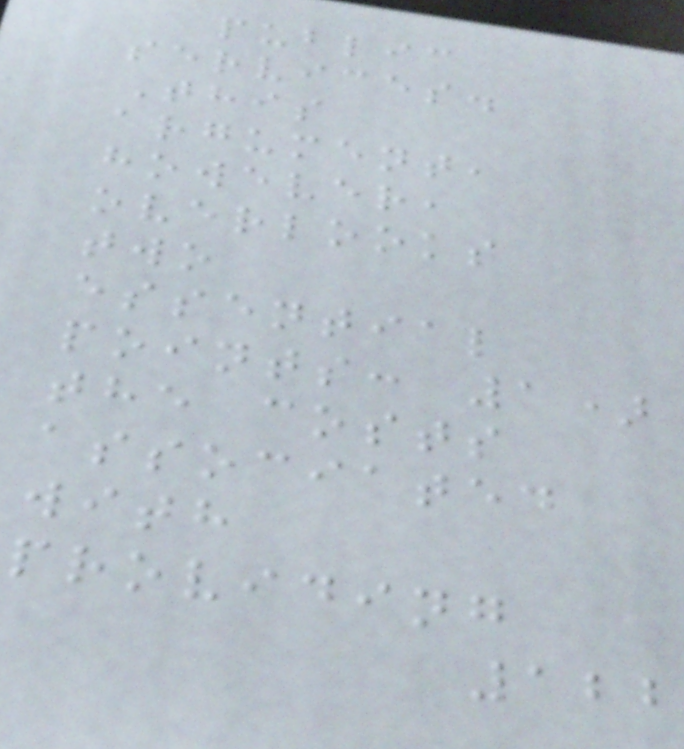public
services.
This
argument,
however,
overlooks
two
essential
points: 1)
the costs
associated
with
providing
122
